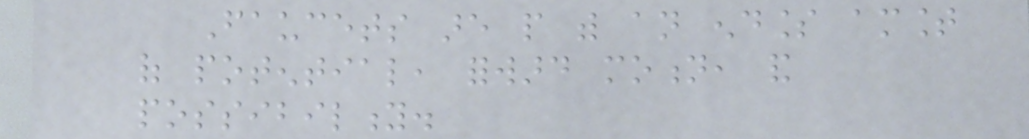Faucets are people with an endless amount
of potential, forward motion, and
possibility.
